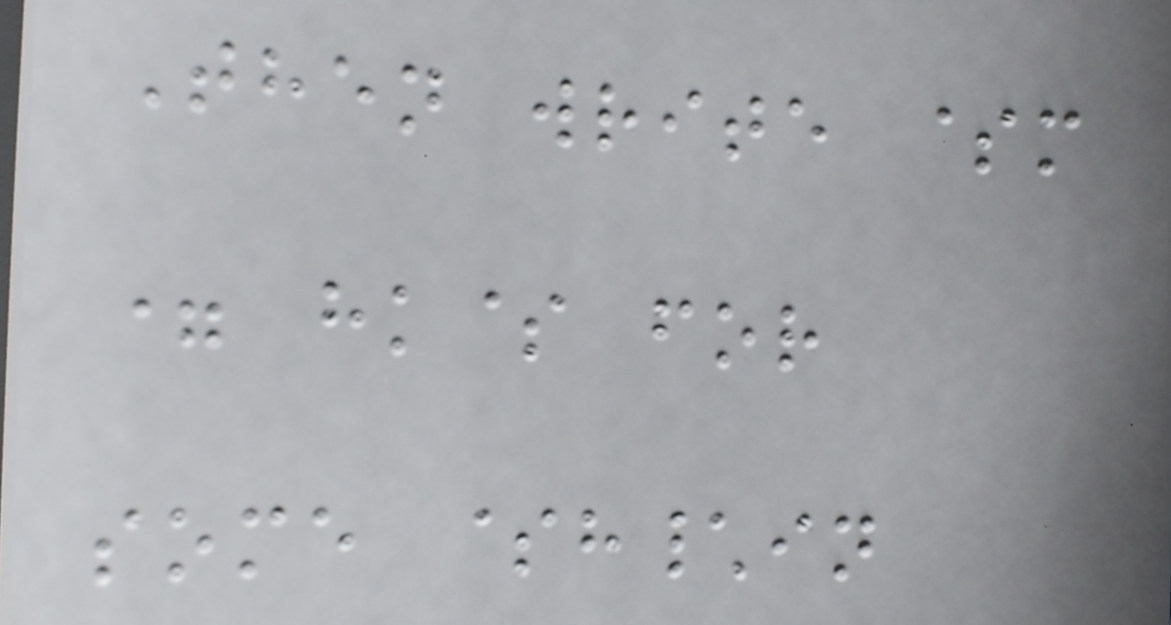Then write $m
= hk$ for
some $h\in
